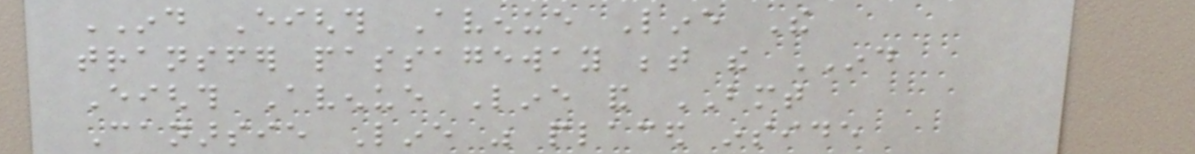IND Eighth Avenue Line The
transfer passageway between the IND
Eighth Avenue Line and BMT
Canarsie Line was placed inside
